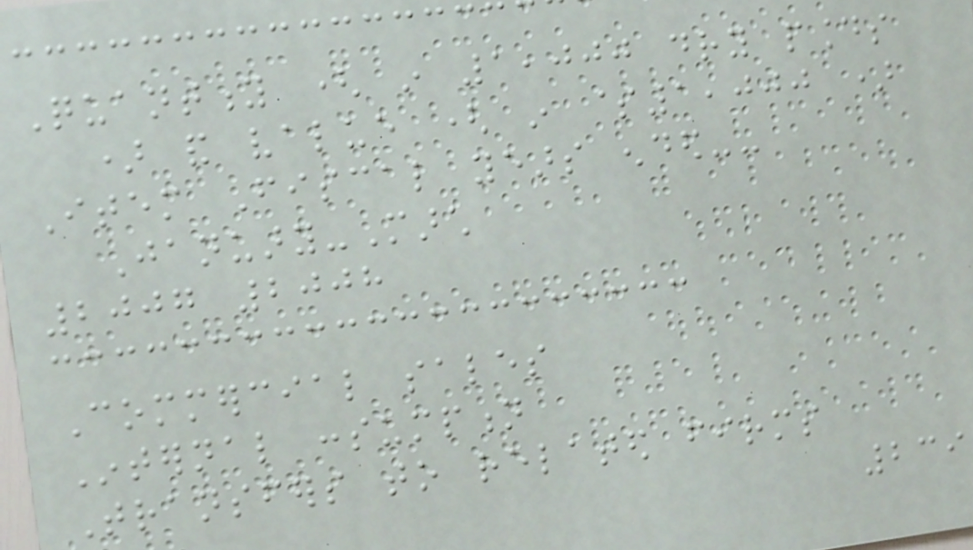Quantity ( in 1,000 dry pounds
) and value ( in $1,000 )
Item Fiscal years ended--
January-March
2007 2008
Commercial sales
Internal consumption
Transfers to related firms
239
